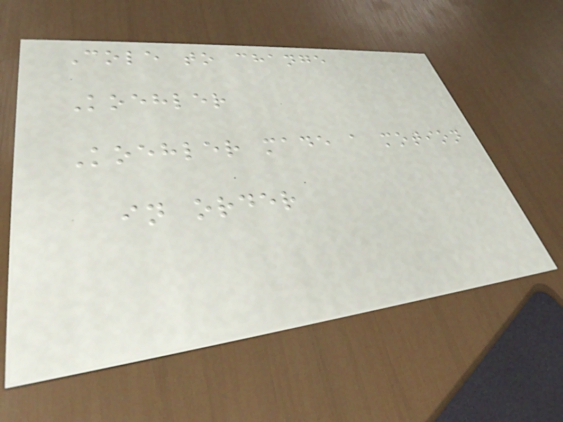Cole to change
Koehler
Koehler made a motion
in order
